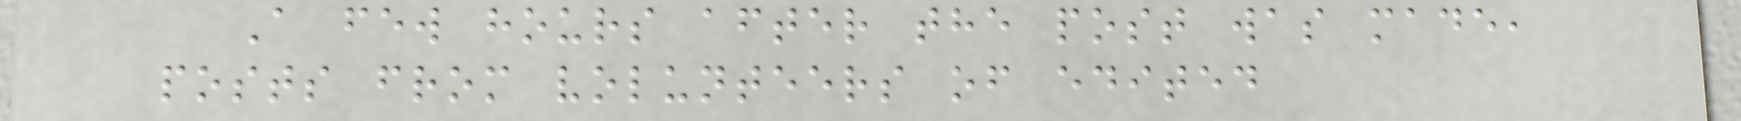A few hours after the post was made,
posts from volunteers of edited
